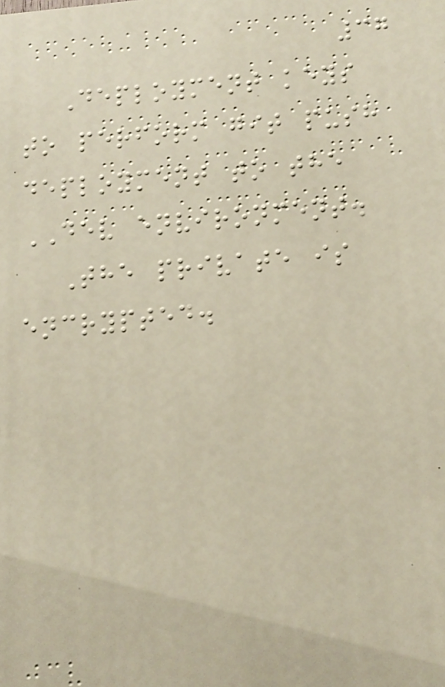37
Deployment keys
to perform git push
deployment to the
DEV environment.
The private is
encrypted.
